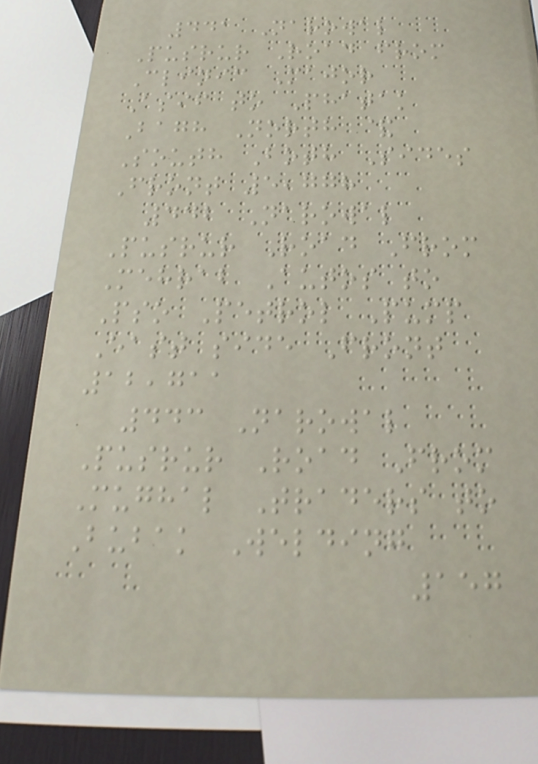441 Narowal
Pusrur Road from
Clinic Major
Asif to Phatak
Bagh North &
South Both Sides
Front 5,778
442 Narowal
Pusrur Road From
Mehrab Autos to
Pso Petrol Pump
East side Front
12,711
443 Narowal
Pusrur Road From
Mughal Traders to
Bubak Welding
157
